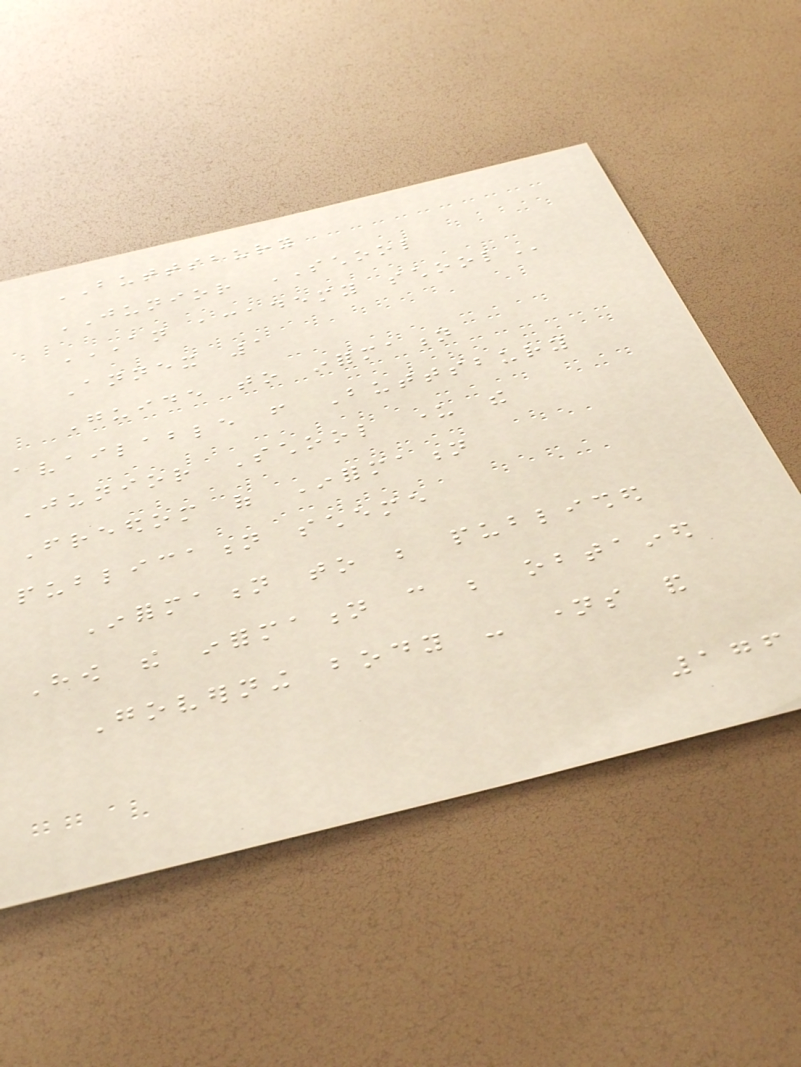BUTTSBURY
JUNIOR SCHOOL
AN ACADEMY SCHOOL
Annex 1
Guide to information
available from Buttsbury
Junior School under the
Freedom of Information
publication scheme
Information to be published
How the information can be obtained
Governing body - names and
176
